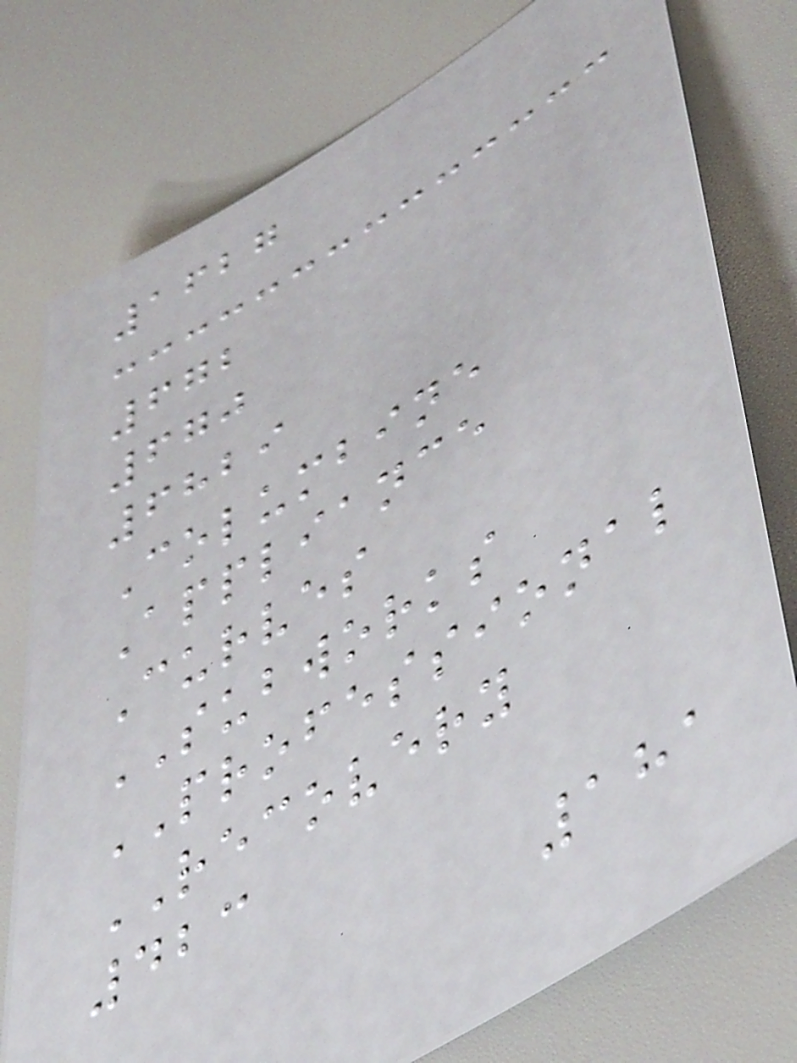1627
672
670
6829
Columbine
Appliance
Curves
SUBWORKS
PROFESSIONAL
RECOVERY
423
181
